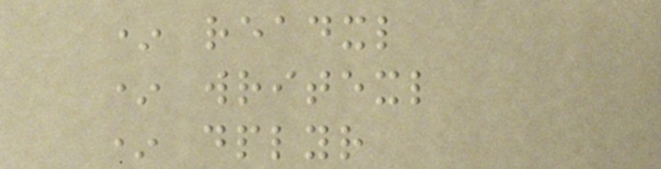* readxl
* writexl
* dplyr
